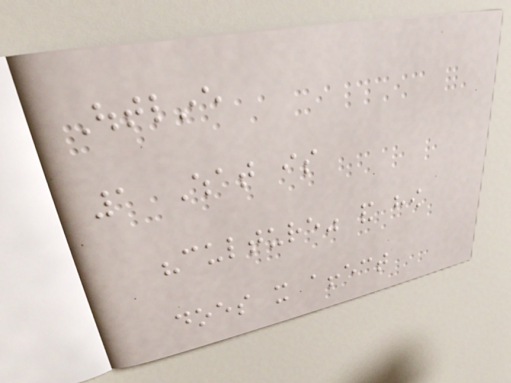Outline
1 What is
"culture" and how
does it affect
